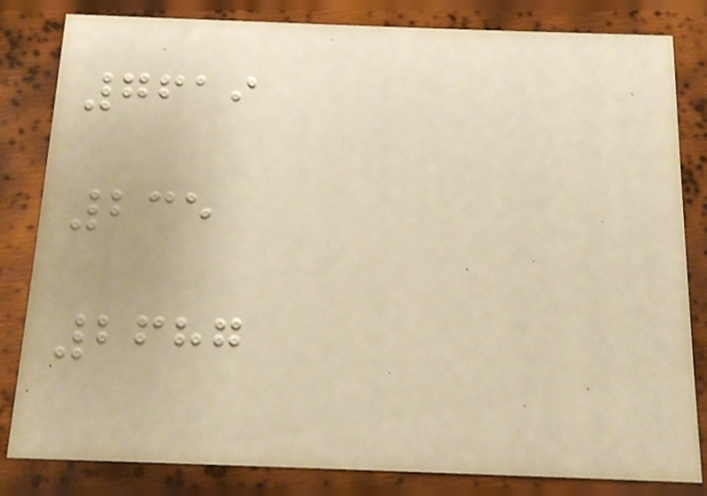7619
235
2687
